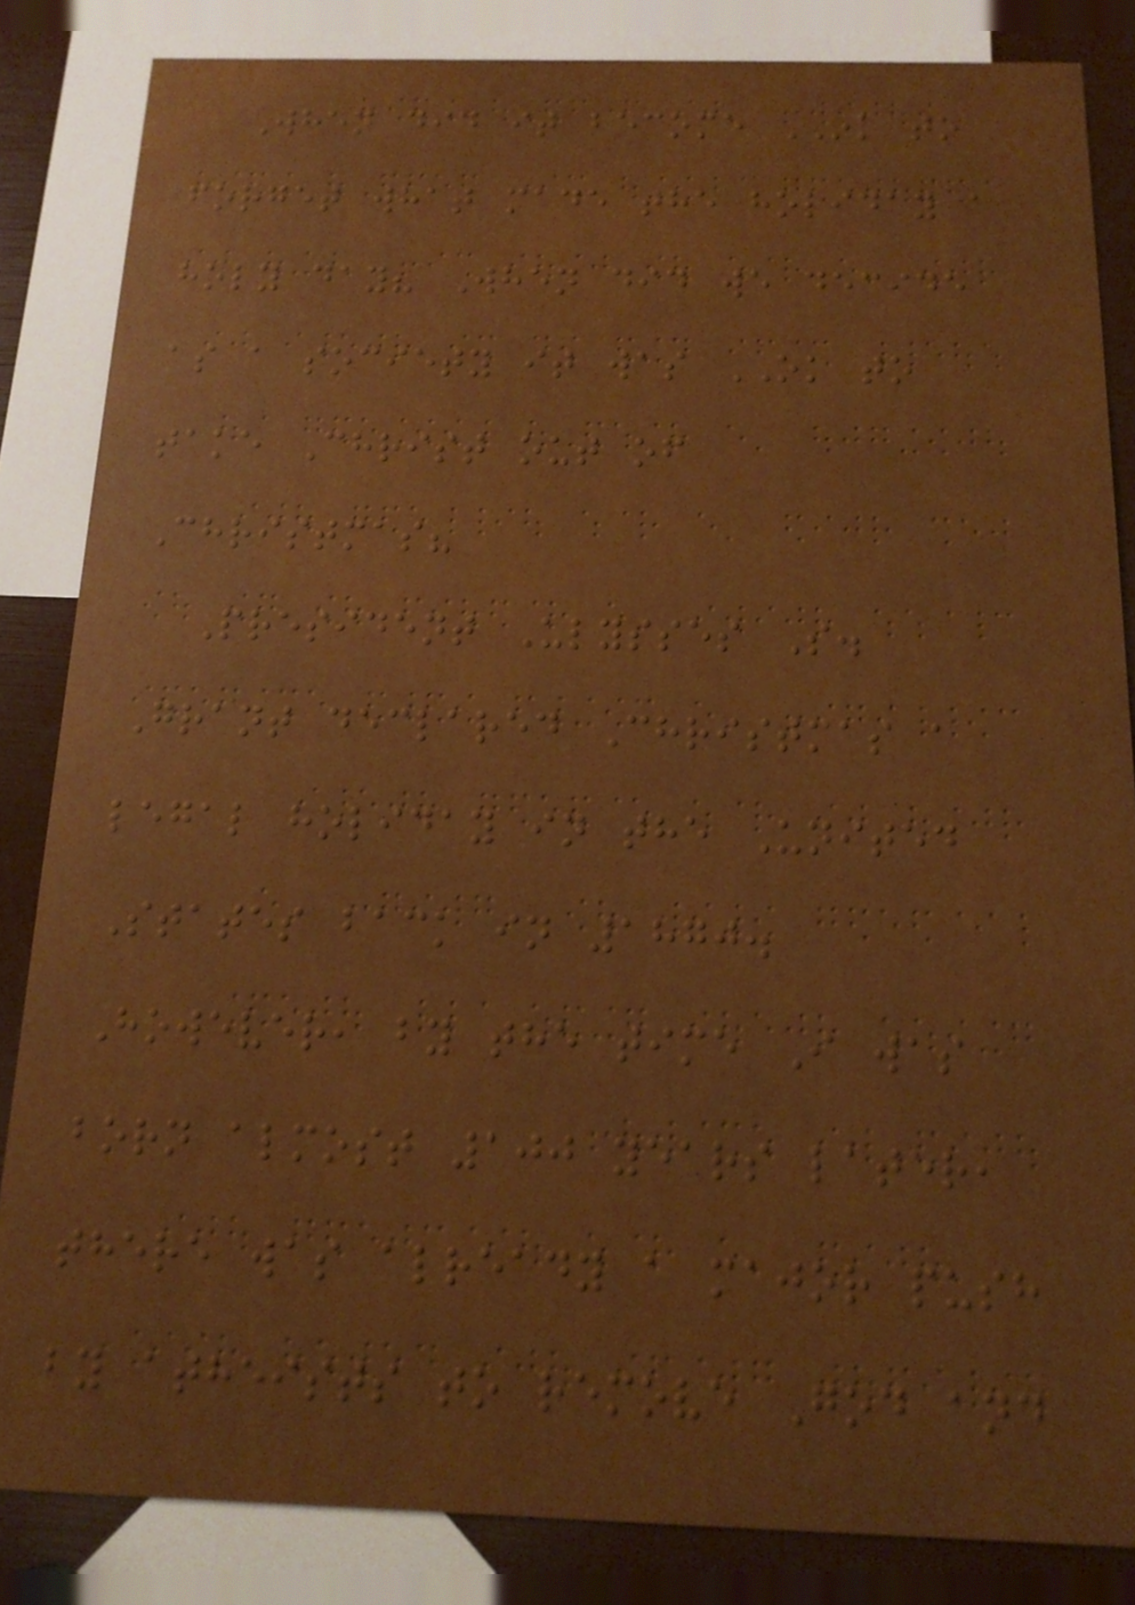When did it become OK to
forget what made the holiday a
holy day? When did we decide
as a society it was OK to
take Christ out of
Christmas?
President Ulysses S.
Grant declared Christmas a
legal holiday in the United
States back in 1870.
However, by the time I was
born almost 100 years later,
there was already a major push
by atheists to remove God and
